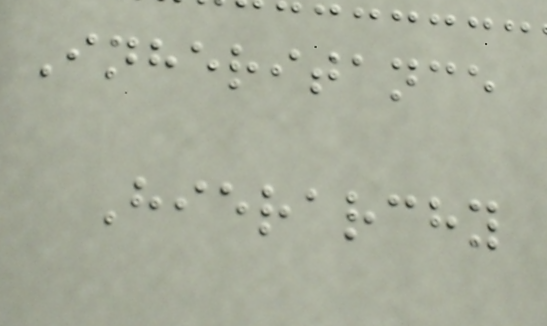Inheritance
Hierarchy
